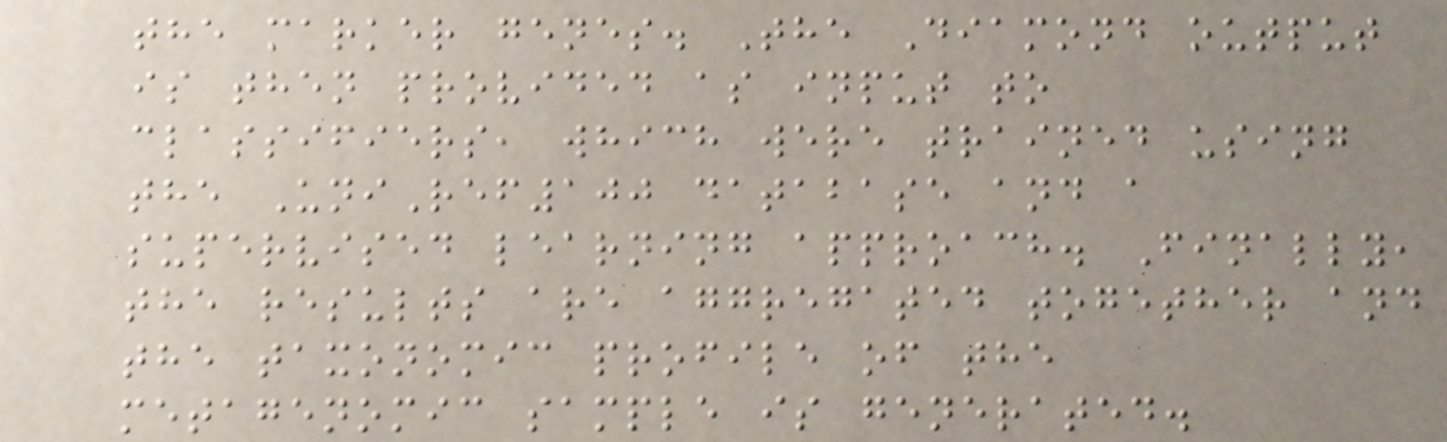the marker genes. The Diamond output
is then provided as input to
classifiers, which were trained using
the UniRef100 database and a
supervised learning approach. Finally,
the results are aggregated together and
the taxonomic profile of the
metagenomic sample is generated.
